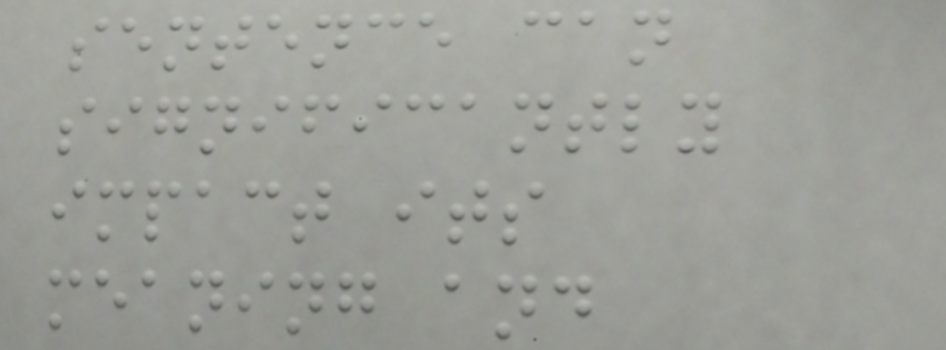sentence can
significantly
impact its
meaning and
